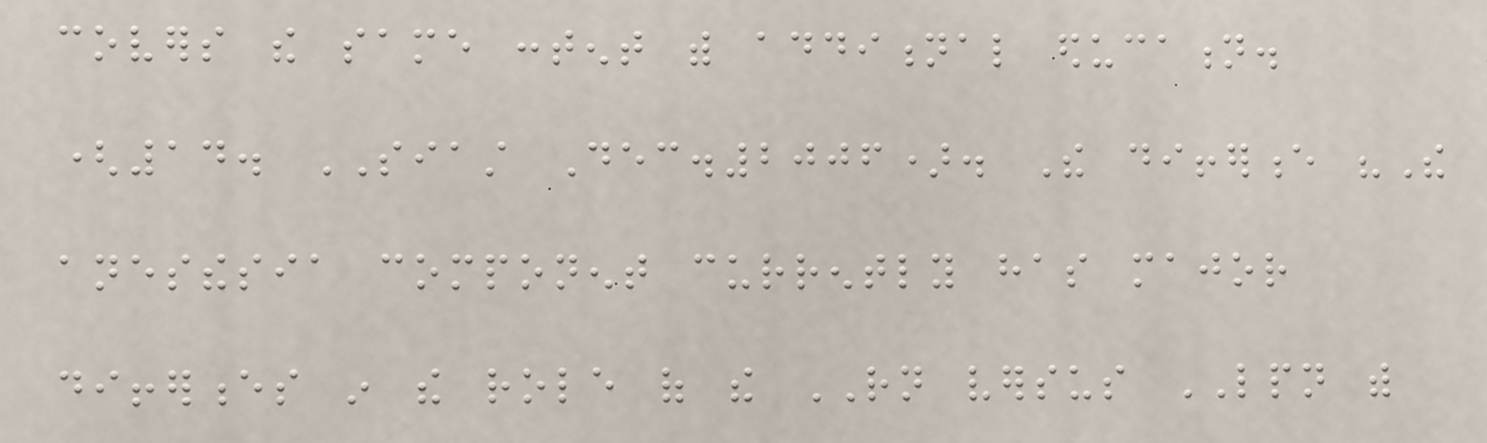covers the same content with additional education.
(14. SIAST Dec.2006). The difference "The
anesthesia component currently has major
differences in the role of the RN versus LPN with
